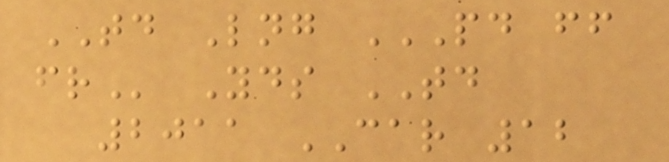TD Lng PD FF
FR Yds TD
2011 CAR 12
